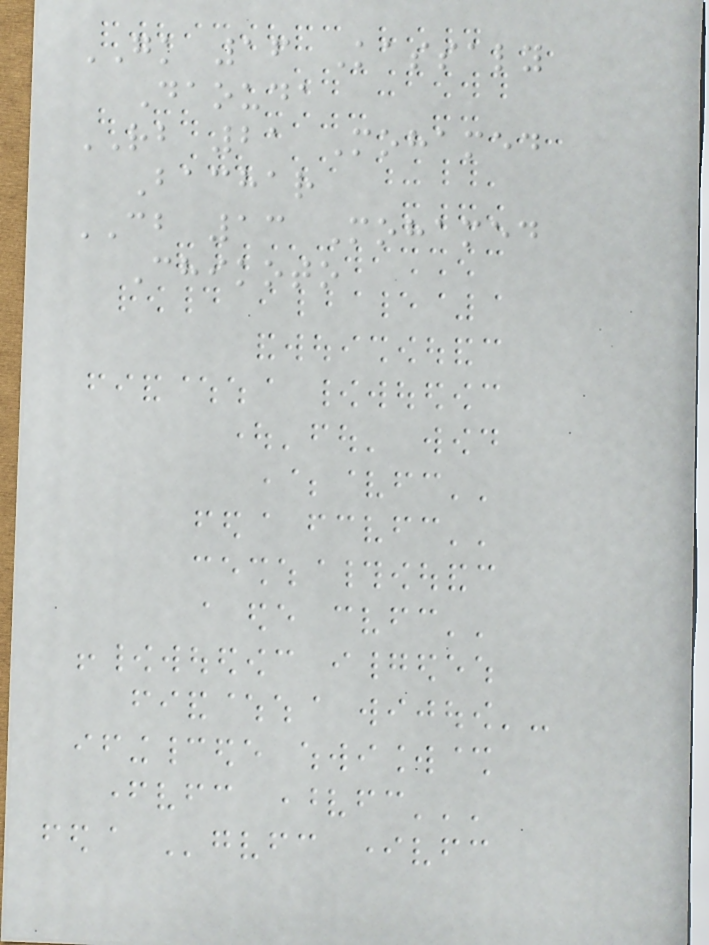GK 16 Kassaly
Daouda
RB 21 Mohamed
Bachar
CB 13 Mohamed
Chikoto
